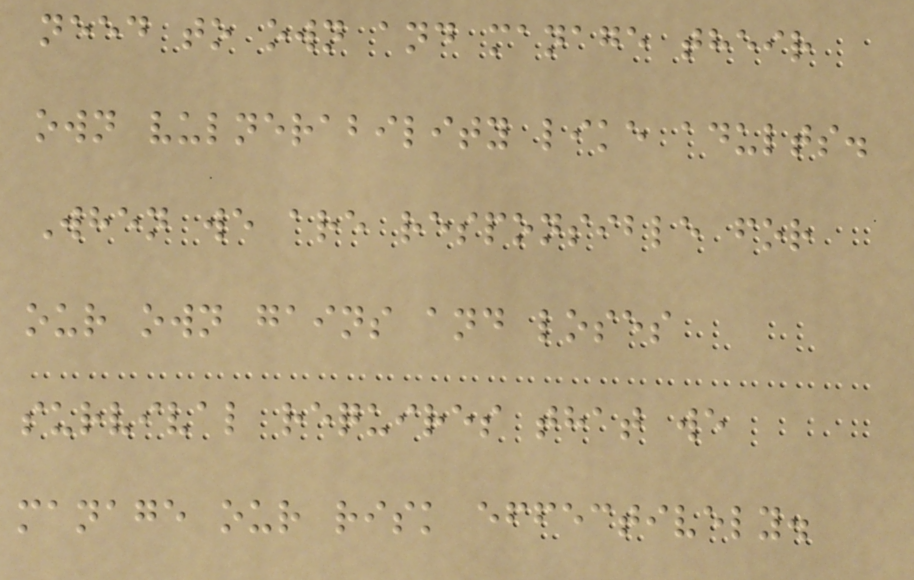need to own and manage their
own vulnerability like adults.
When we are responsible for
our own gains and loses
survival requires that we
manage our risk effectively.
